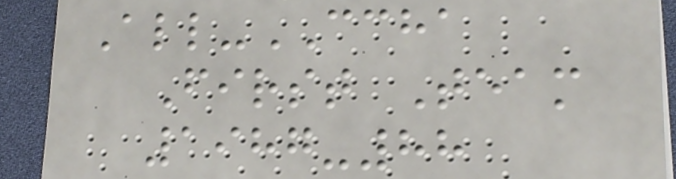All-CCHA
First Team
1987-88
